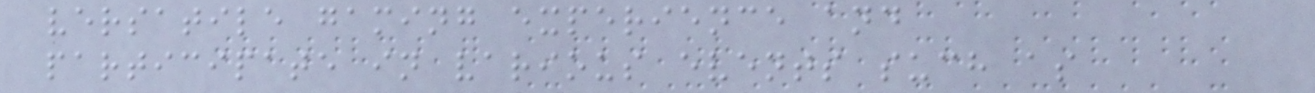versatile gaming experience and
participate in various events such as
